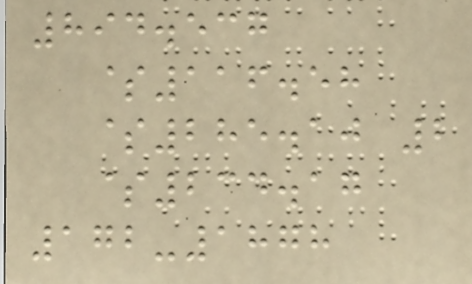894.537
$116.58
$285.10 2
$234.17
172-1878
